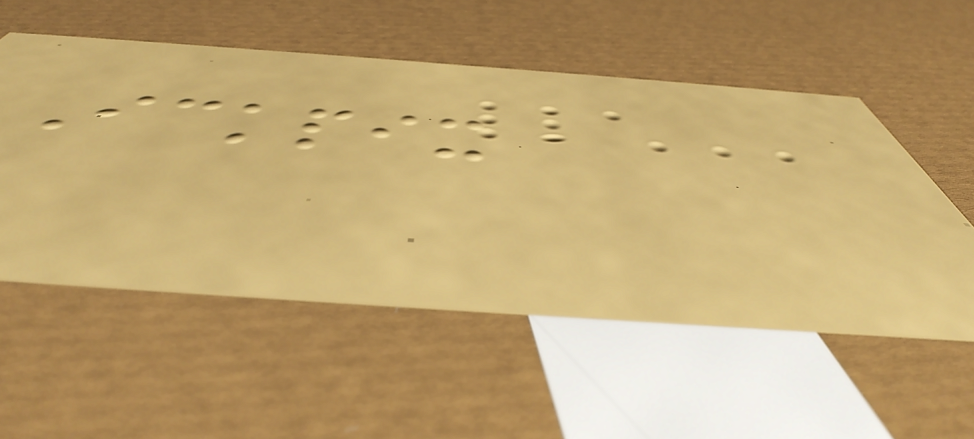Ickpix
